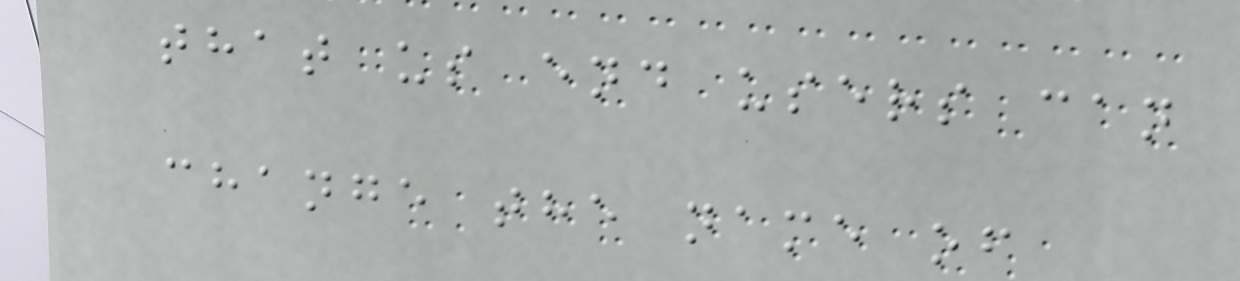that us end users can
change the name of
